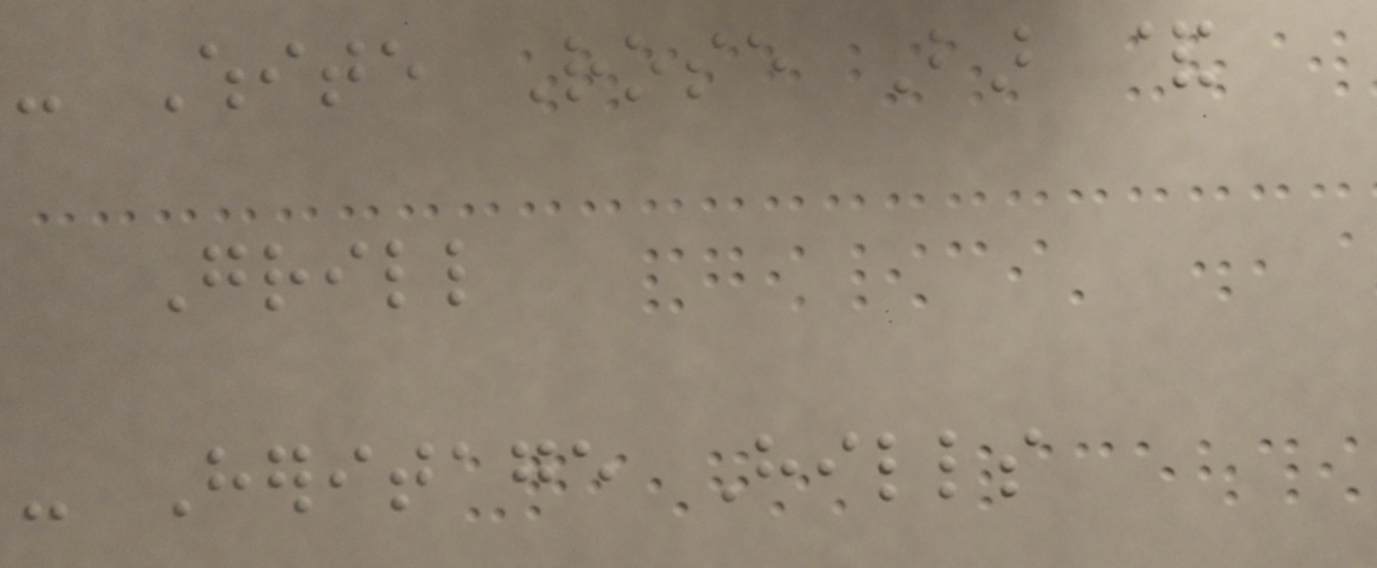- White Rose Bar &
Grill
- Heritage Hills
